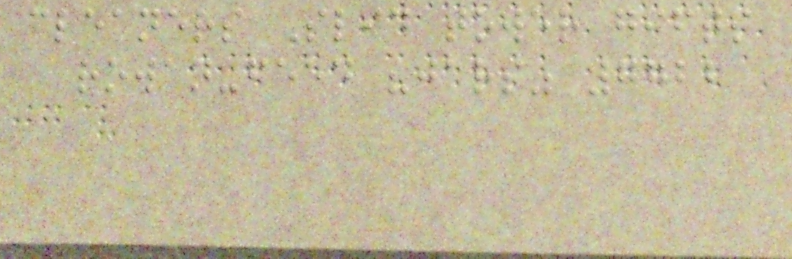cleaners Slid tower gifts
rowan-feed "jars" 7722
